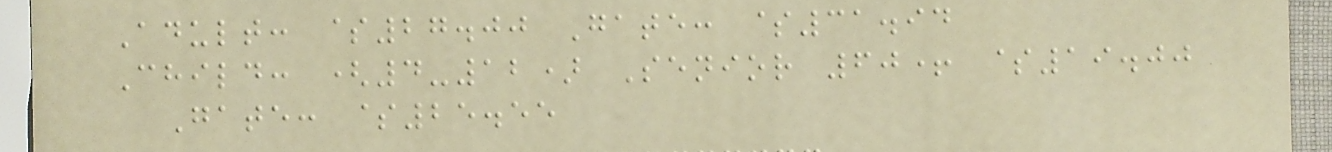Adult: $27.00 Gate: $31.94
Child: (4-12) Senior 60+ $19.00
Gate: $25.55
